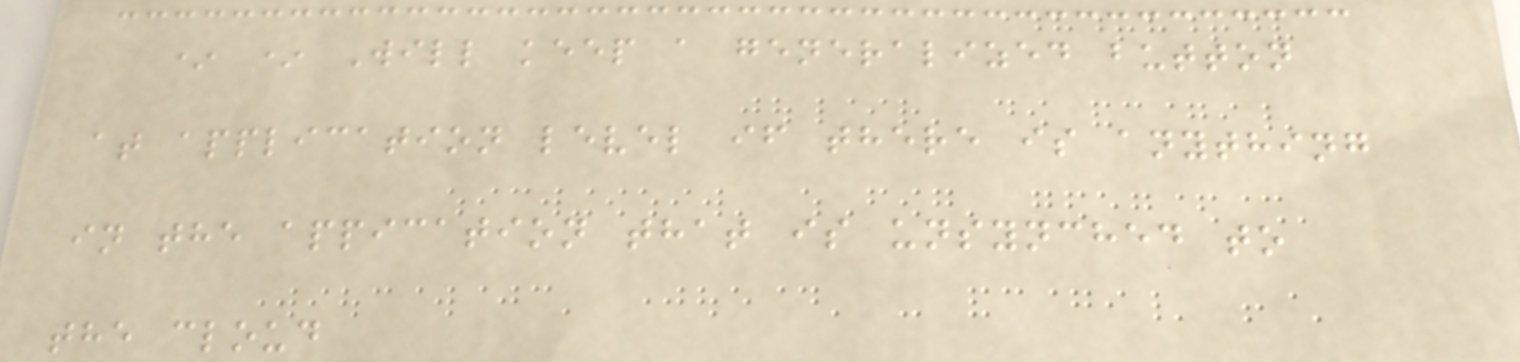* * Will keep a generalized button
at application level if there is anything
in the appication that is unsynched to
the cloud
